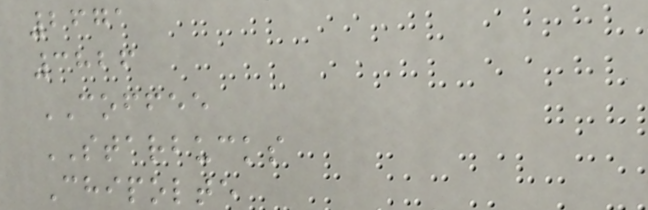2671
3826
COFFEE
STARBUCKS
Chipolte
